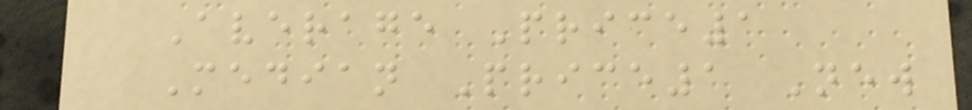Average Price1
Median Price1 New
